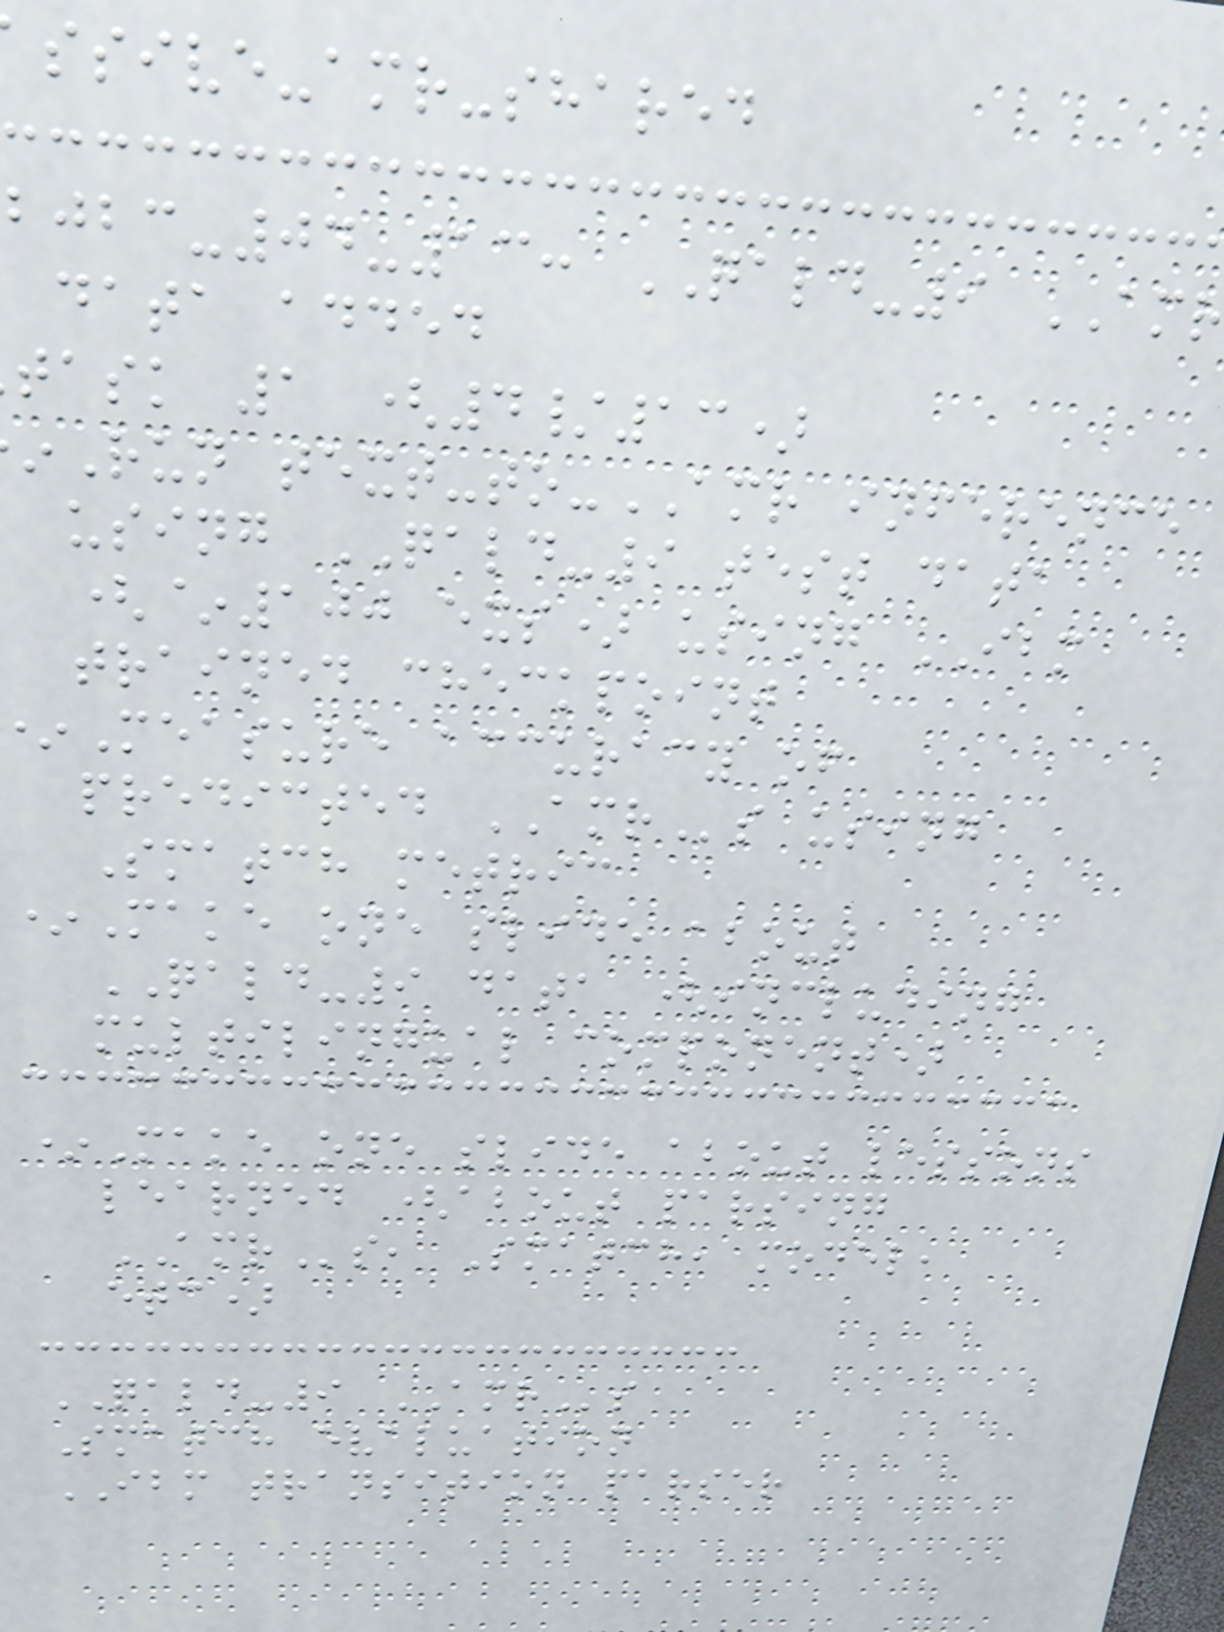ssive-amr-shared
-04-13: QALD-9 AM
data added
task 1 (4/13)
Run text-to-AMR inference
using QALD-9 test data
(~100 exs) using IBM
trained checkpoint
Measure accuracy of
predicted AMRs using
Smatch metric
*Make one slide about
QALD-9 data (including
multilingual component)
*Make one slide about lessons
learned (about parsing
AMRs, Smatch, model,
etc)
QALD-9 AMRs
Smatch evaluation
IBM transition parser
